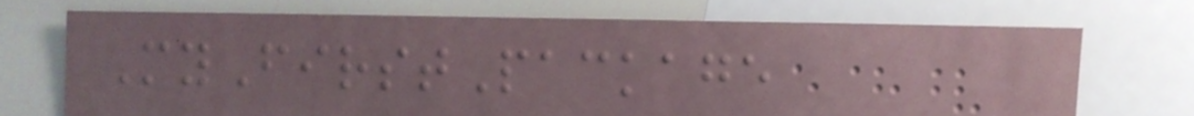MyFirstPackage
